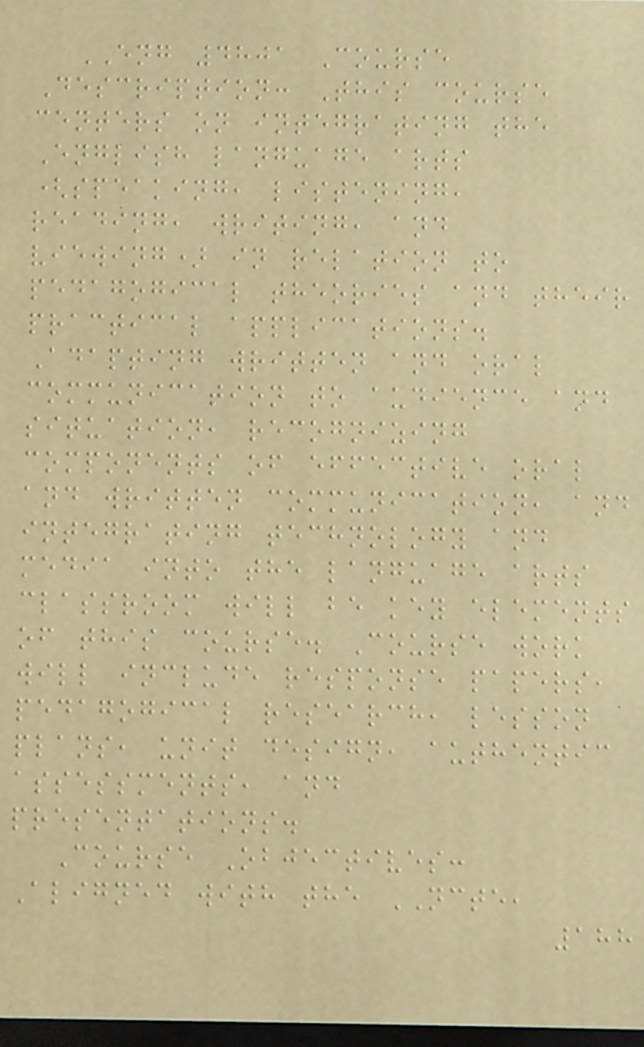ENG 4801 Course
Description: This course
centers on integrating the
English language arts
(speaking, listening,
reading, writing, and
viewing) in relation to
pedagogical theories and their
practical applications.
Adapting written and oral
communication to audience and
situation, recognizing
components of effective oral
and written communication, and
integrating technology and
media into the language arts
classroom will be key elements
of this course. Course work
will include response papers,
pedagogical research, lesson
plans, unit design, authentic
assessments, and
presentations.
Course Objectives:
Aligned with the NCTE,
188
